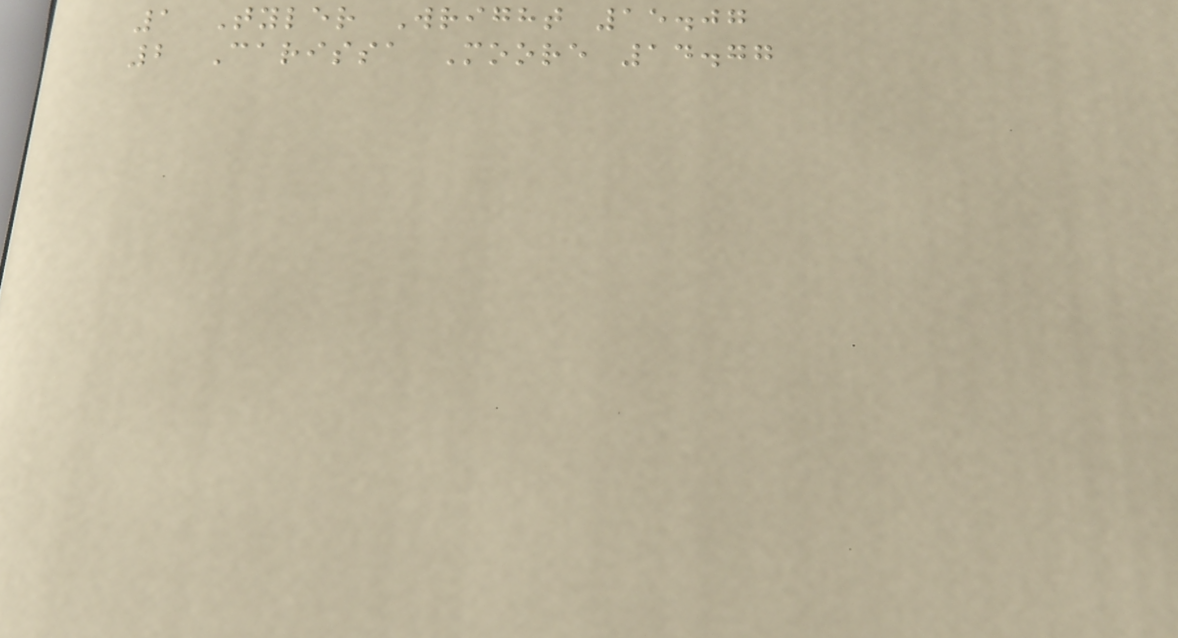1 Tyler Wright 15.07
2 Carissa Moore 14.77
